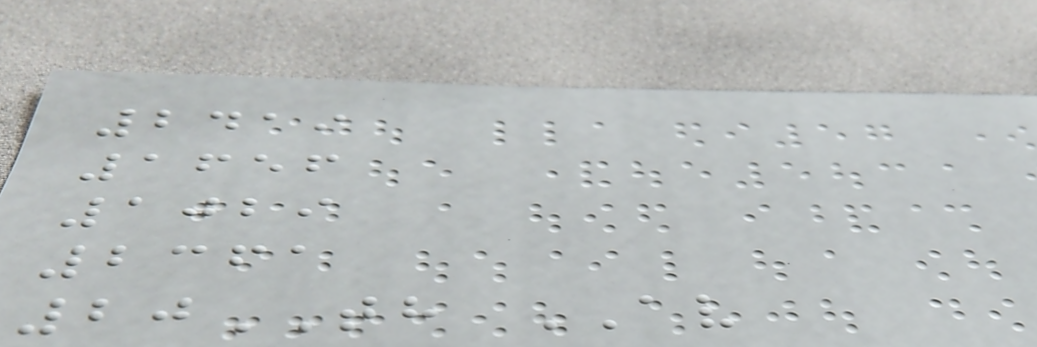2419
1656
1029
2361
20TH AV
